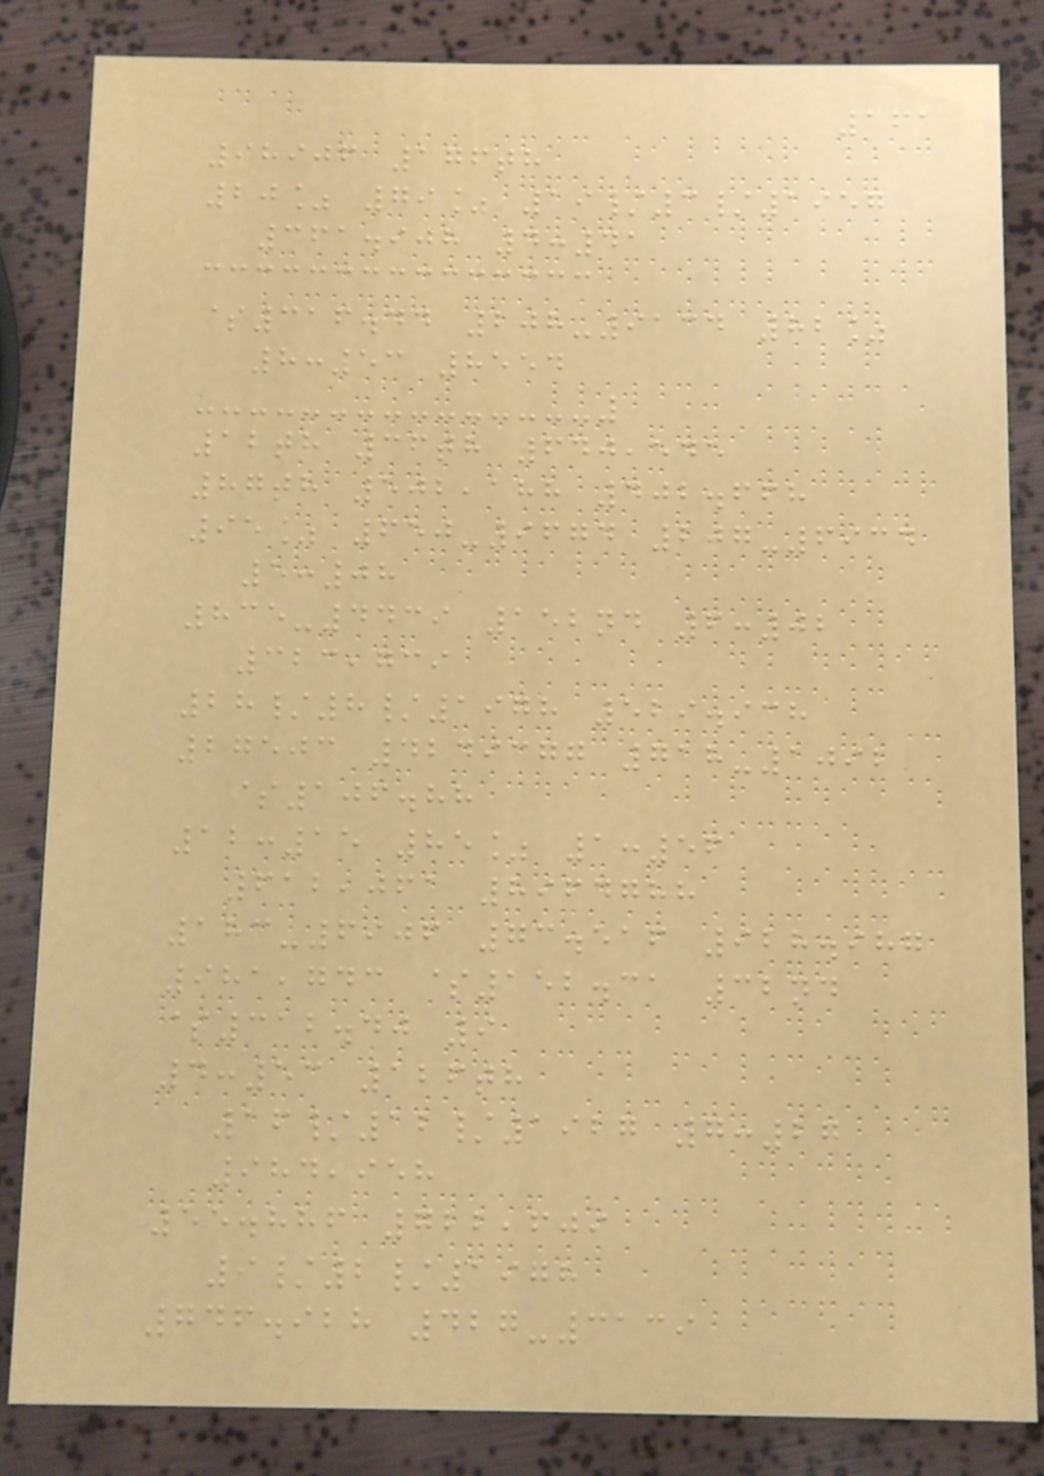161
98906 176th
20% 79% 19/3/1957
361.908 4:41
$316.44 208-9134 82%
8:53 8554
12th 36th 640,545
87th 502,188 402.668
95% 650-9674 207-6934
5:08
835-4439 152nd 6:02
323,739
28/8/1978 529.938
27503 4249377 718-1092
$106.88
12:15 85% 1:56
612,061 8964788
183-6906 73.516 928.987
981,743 $152.31 32nd
$312.40 9
4:53 126th
16/12/1927 7:27
984,958
55.886 722,609
9/2/1978
746.928 427-3139
